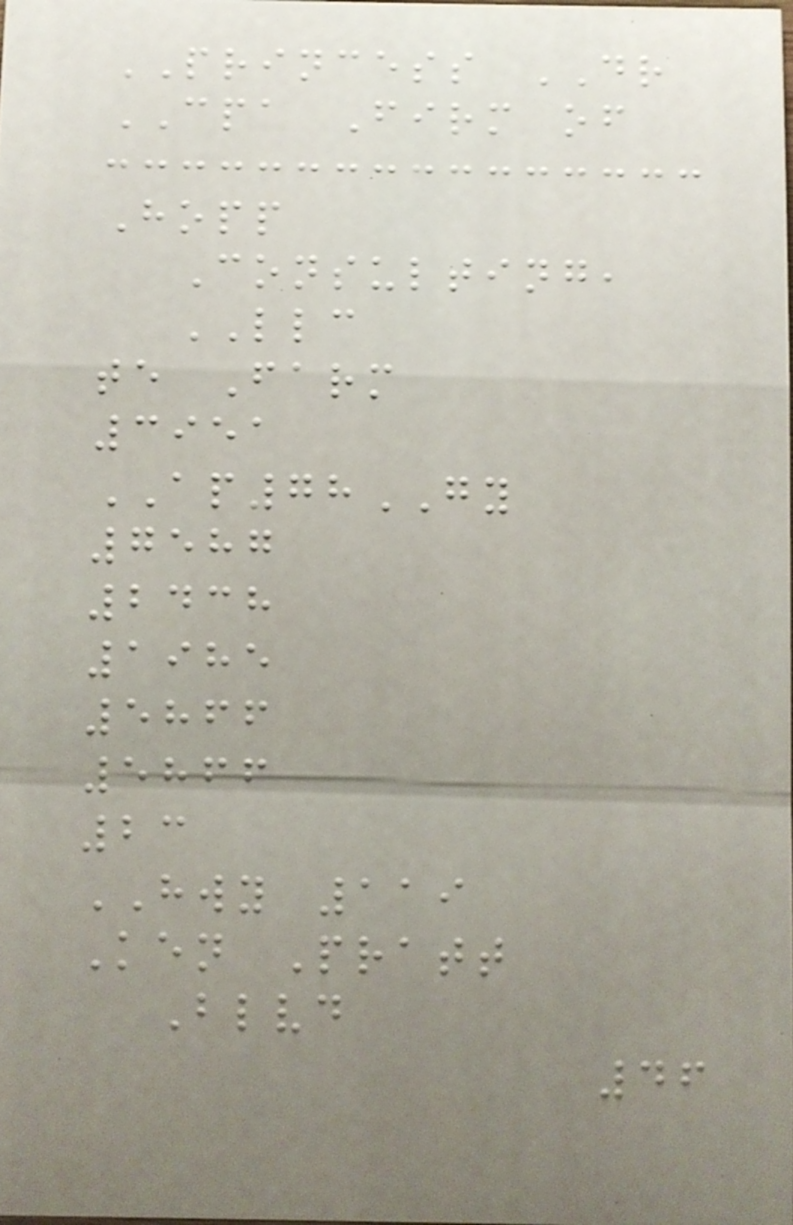PRINCESS DR
CPA Firm of
Hopp
Consulting,
LLC
te Farm
3951
AP78GY
7587
2438
1985
5866
5866
23
HWY 119
Ken Pratt
Blvd
46
